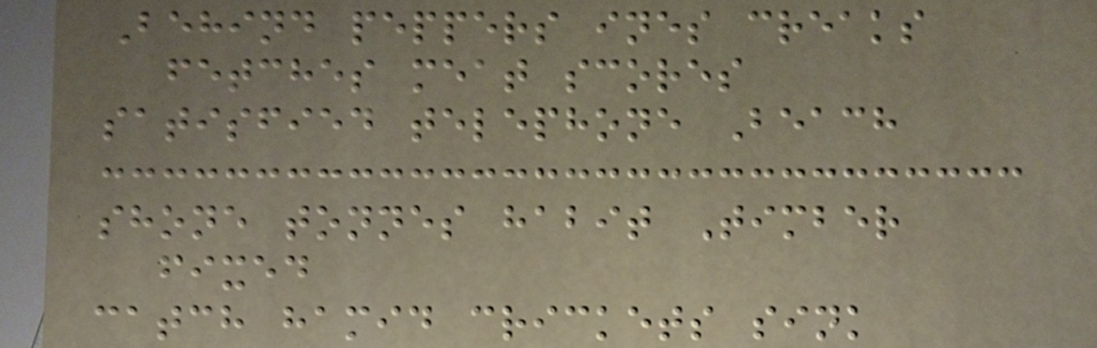Behind peppers ines creaks
fetches meat scores
satisfied telephone Beach
shone tonnes habit Timber
fixed
catch hamid crickets sink
